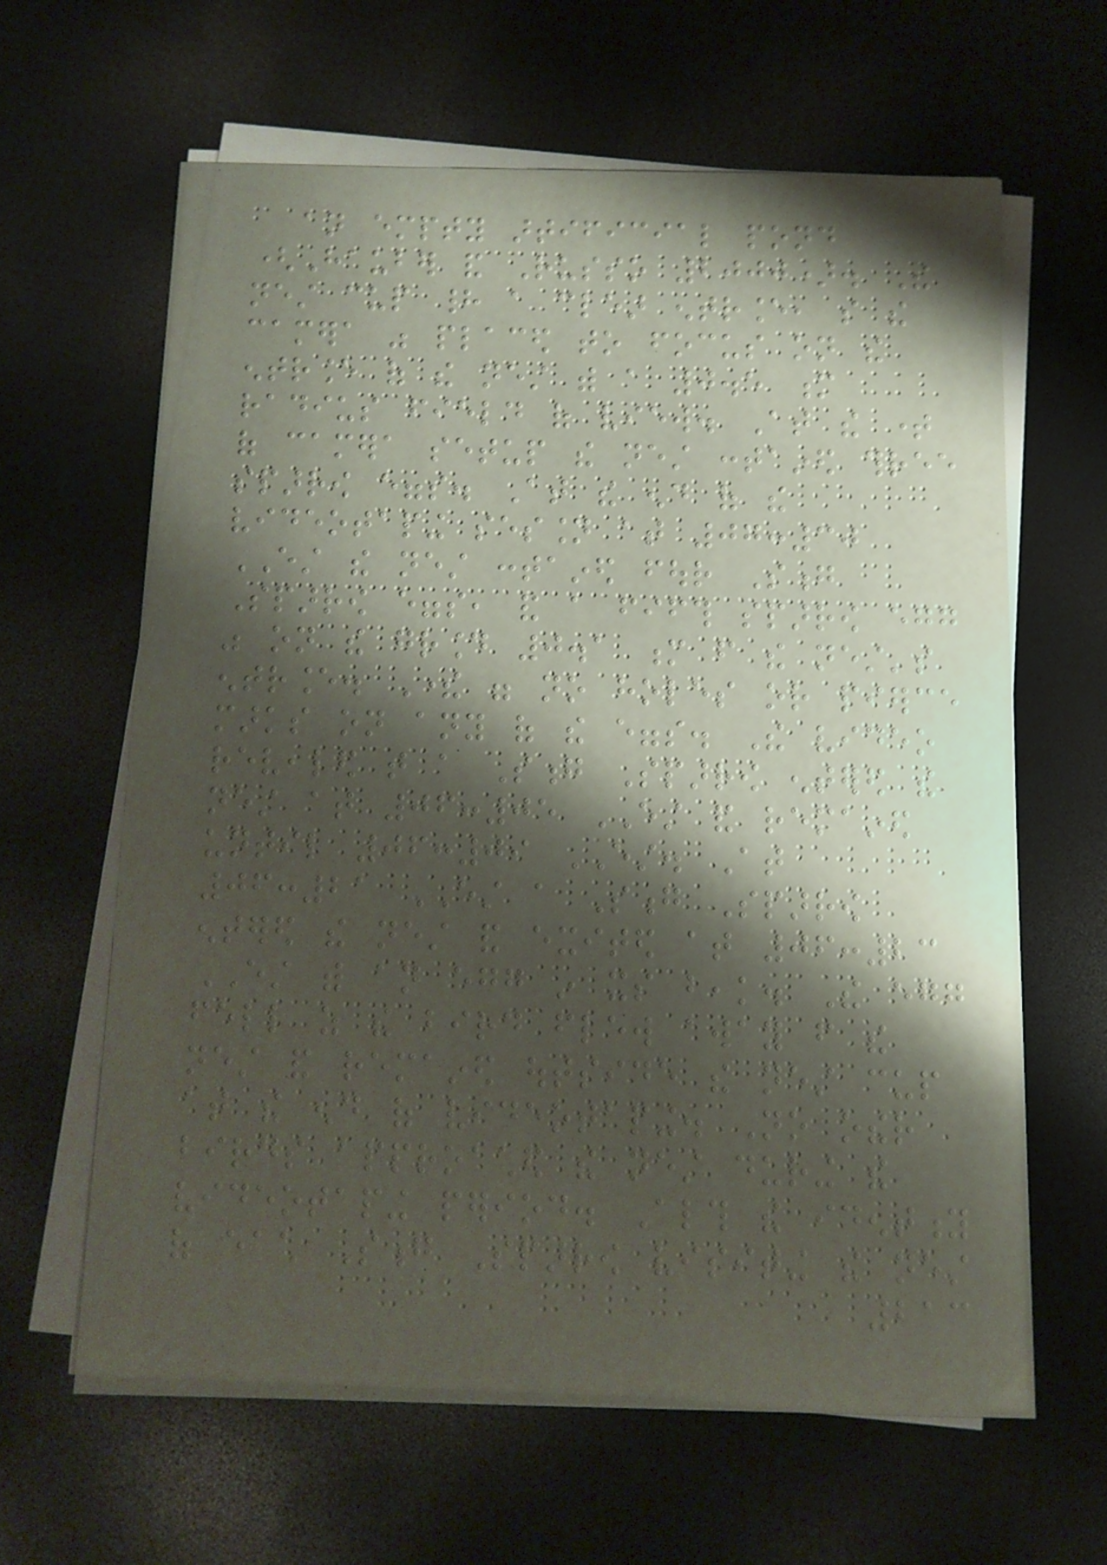an empty artificial pond
(Hauber and Russo 2000). The
nest cup had a clear entrance, so the
camera was placed to focus on the
entrance of the nest with a 0.5 m
radius field of view. At the time
of camera setup the nest contained three
sparrow eggs. At the end of the
videotaping session at 07:30
EST the nest contained four Song
Sparrow eggs, and a fifth sparrow egg
was on the ground 0.1 m from the nest's
entrance. There were no holes or pierce
marks on any of the eggs. The video
revealed that a Song Sparrow entered the
nest at 06:05 EST and remained
until 06:09 EST. At
06:21 EST a Song Sparrow
entered the nest and exited at 06:23
EST with an egg in its beak. The egg
fell as the bird flew away from the
nest and remained outside the nest cup
at the end of videotaping. No other
birds approached the nest during the
videotaping period. Although the identity
of each Song Sparrow visiting the nest
213
